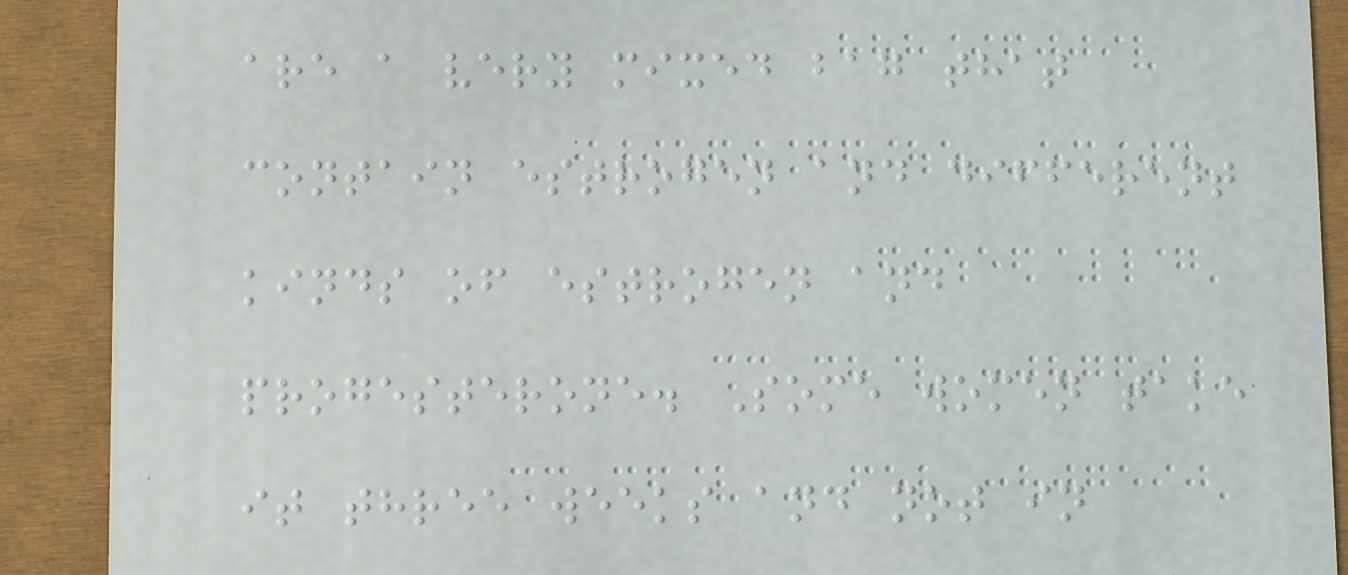are a very mixed bag that
contain estrogen and different
kinds of estrogen and
progesterone. Some women take
it three weeks and not in
